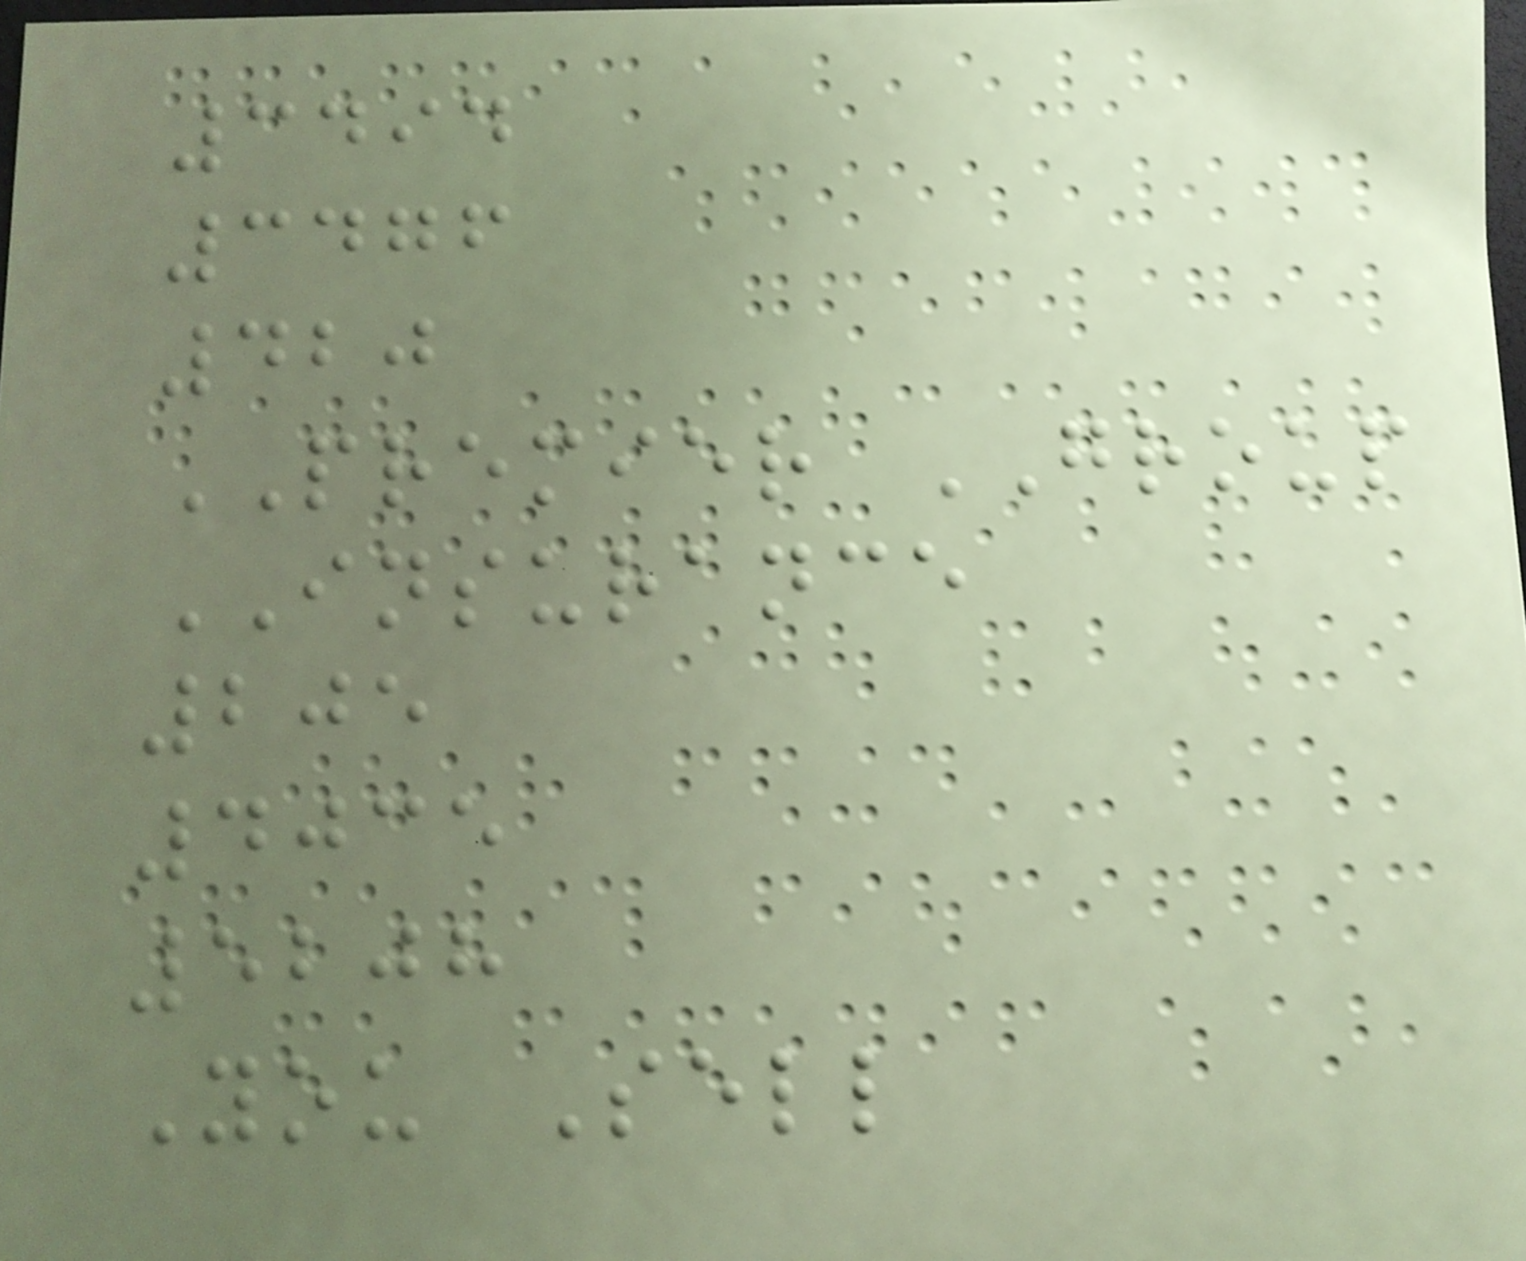3494
3476
420
PREMIER GROUP
INSURANCE
205
4035
5208
You Sell
